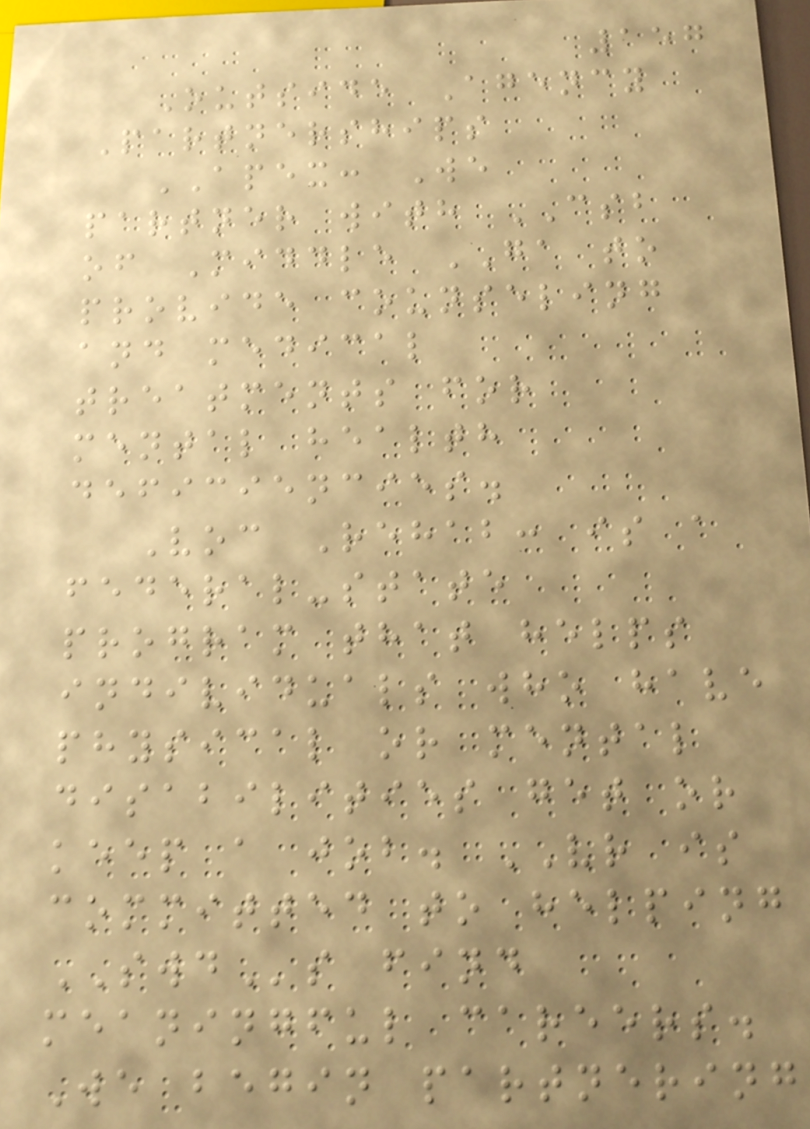157
Outside Agency
Partnerships
APEX: We
partner with CSB
of Middle GA to
provide counseling
and medical
treatments for
mental health
deficiencies.
Voc Rehab: is a
federal-state
program that helps
individuals who have
physical or mental
disabilities get or
keep a job. VR is
committed to helping
SWDs find
meaningful careers.
We begin partnering
